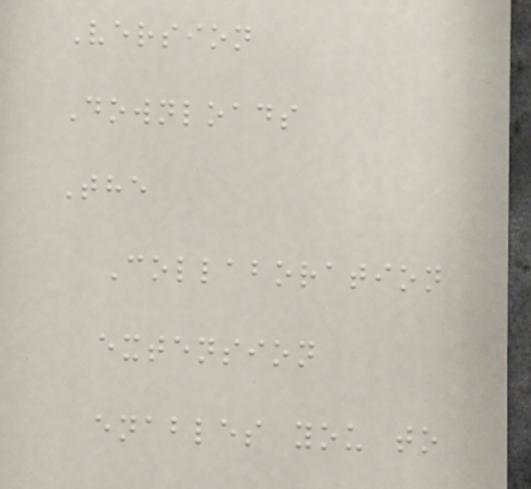Version
Downloads
The
Collaboration
extension
enables you to
